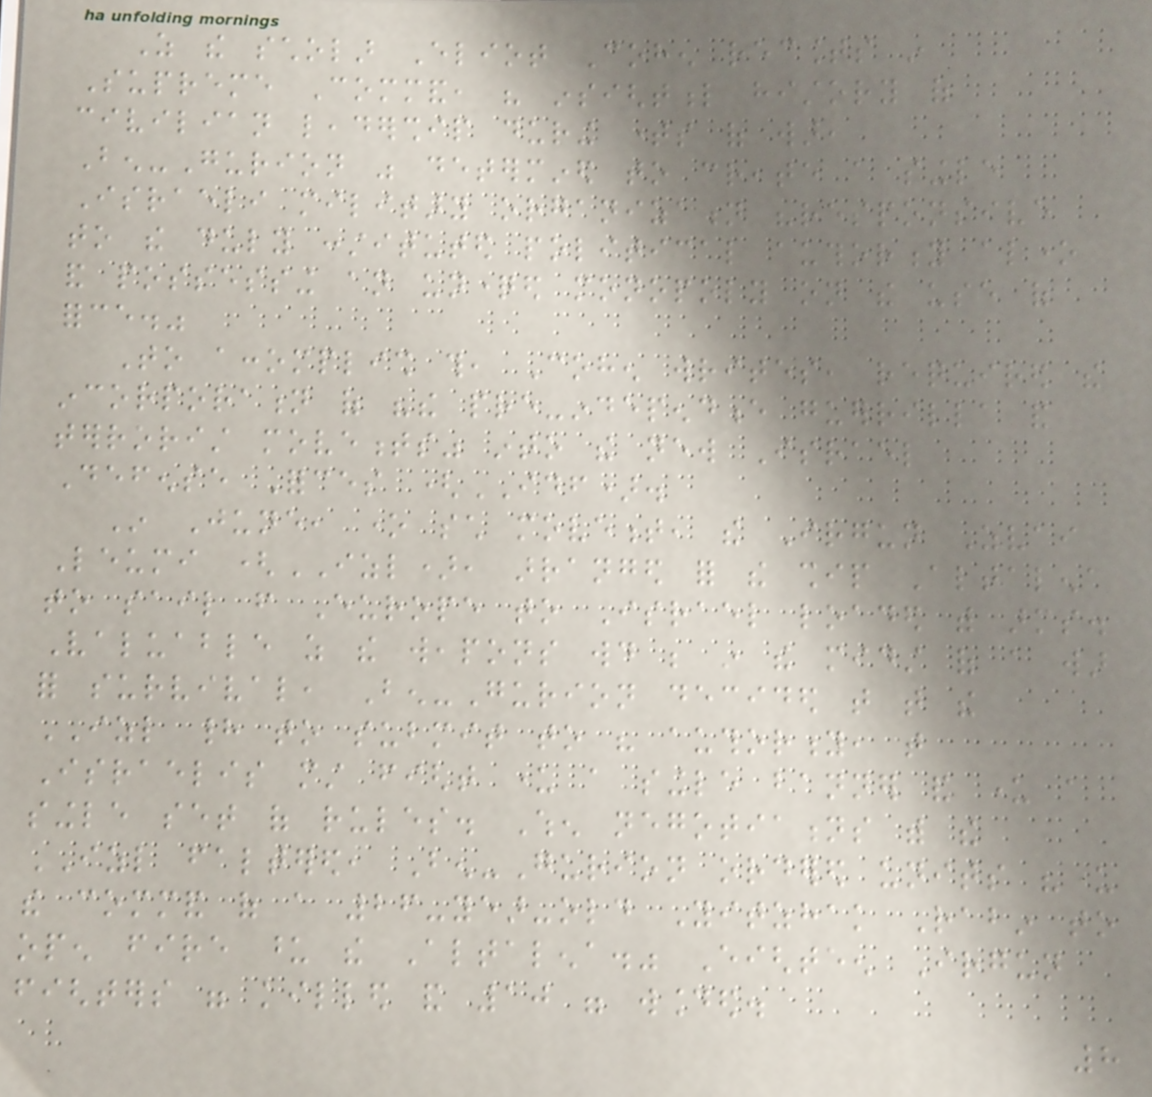As the scholar Eliot Cohen recounts in
Supreme Command, his insightful history of
civilian leadership during times of war,
Ben-Gurion was determined to create a single
Israeli military organization "responsive
to the duly constituted political authority alone
and possessing an unquestioned monopoly on the use of
force."
To accomplish this, Cohen writes, required the
incorporation of "the pre-independence guerrilla and
terrorist movements" into the new Israel
Defense Forces (IDF).
In June, one such movement, the Irgun Zvai
Leumi (IZL), arranged for the ship Altalena
to sail from Europe to Israel loaded with arms.
Valuable as the weapons would be in the midst of a war
for survival, Ben-Gurion decided that that the
IZL had to submit to his authority, that
Israelis must fight under a single banner and under a
single set of rules. When negotiations with the
IZL faltered, Ben-Gurion ordered units "under
the command of a 26-year-old Yitzhak Rabin to
open fire upon the Altalena." Eighteen Irgun
fighters were killed and 10 were wounded.
8
